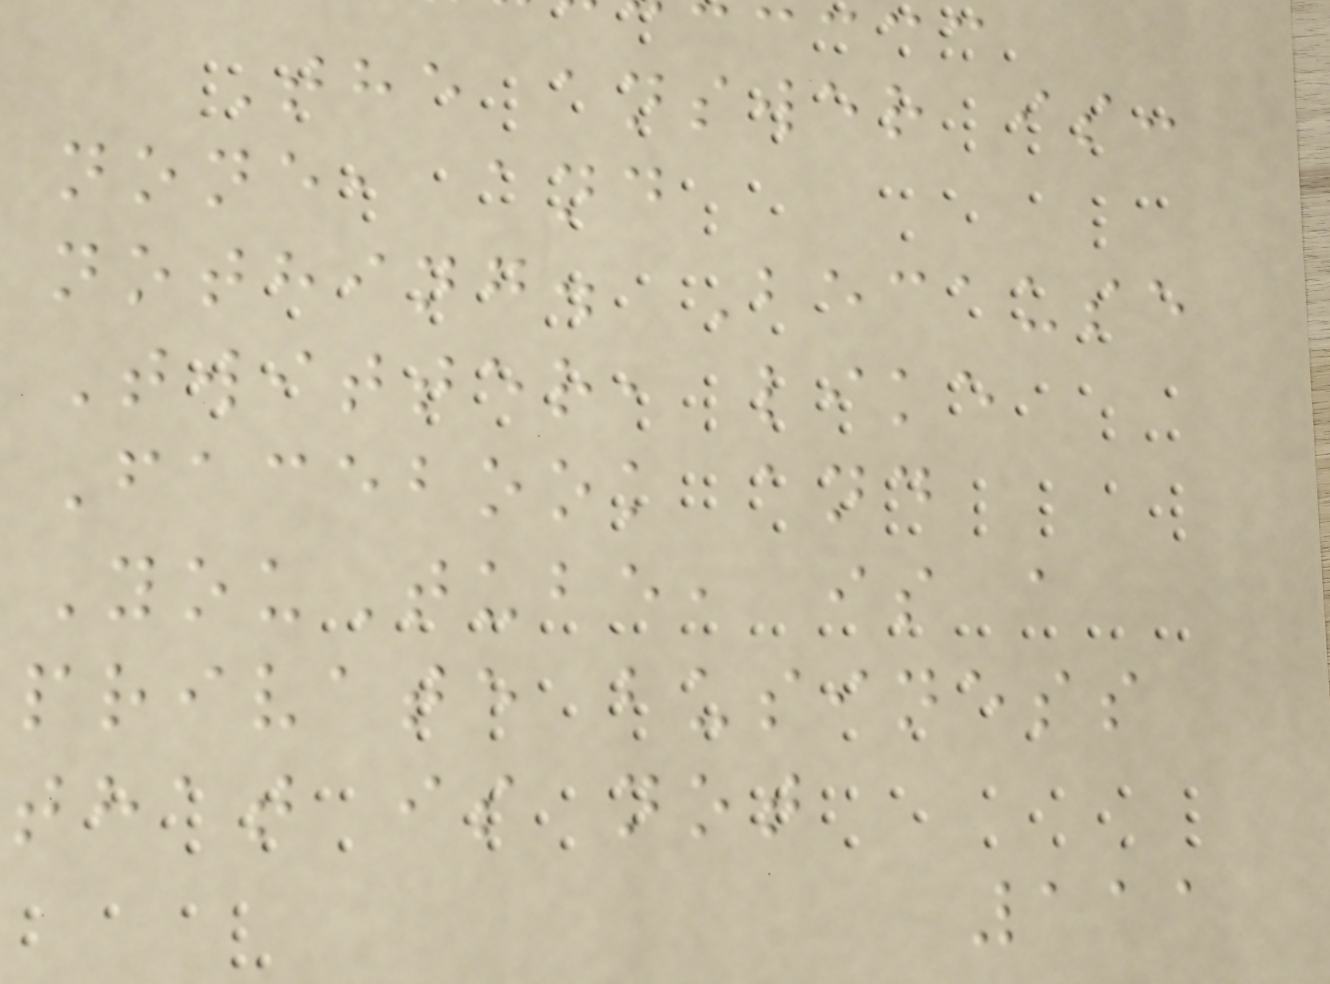The answer is:
none, and
nothing. Because
Twitter, like
Facebook and
YouTube, is a
private business
that is not
111
